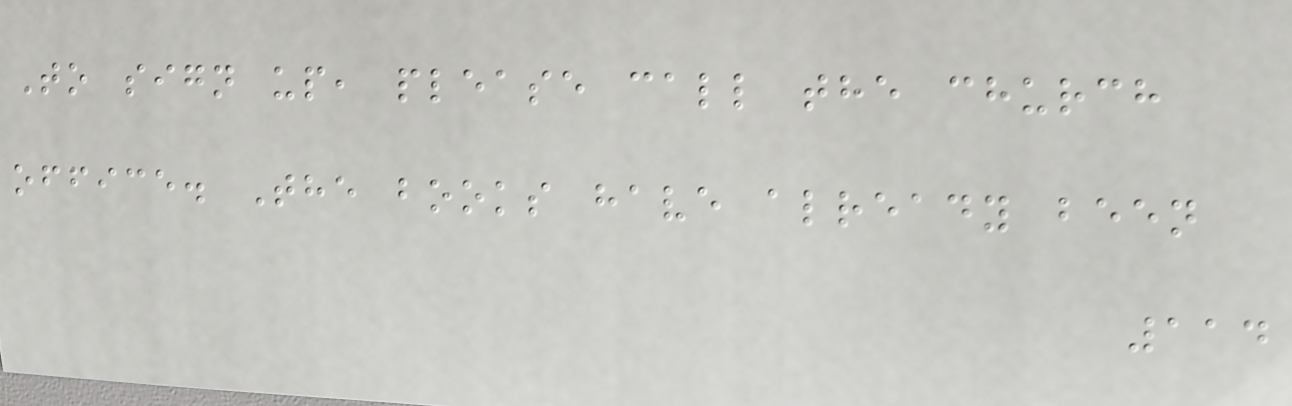To sign up, please call the church
office. The books have already been
114
